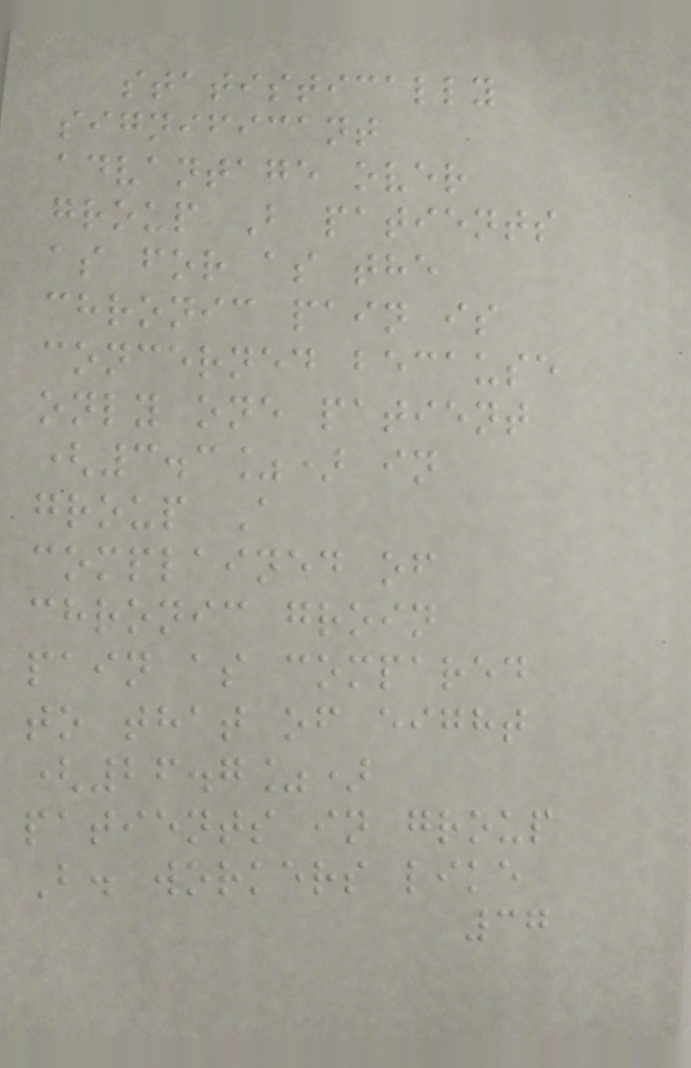statistically
significant
advantage over
group B patients
as for as the
chronic pain is
concerned because
only one patient
(3.3%) in
group A
complained of
chronic groin
pain as compared
to that of eight
(26.7%)
patients in group
B. workers like
37
